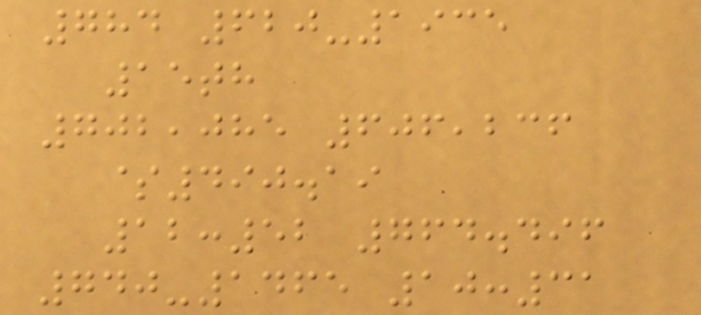784 620-1935
15th
702,085 606,236
$490.19
12:52 764.496
740-1465 10:31
